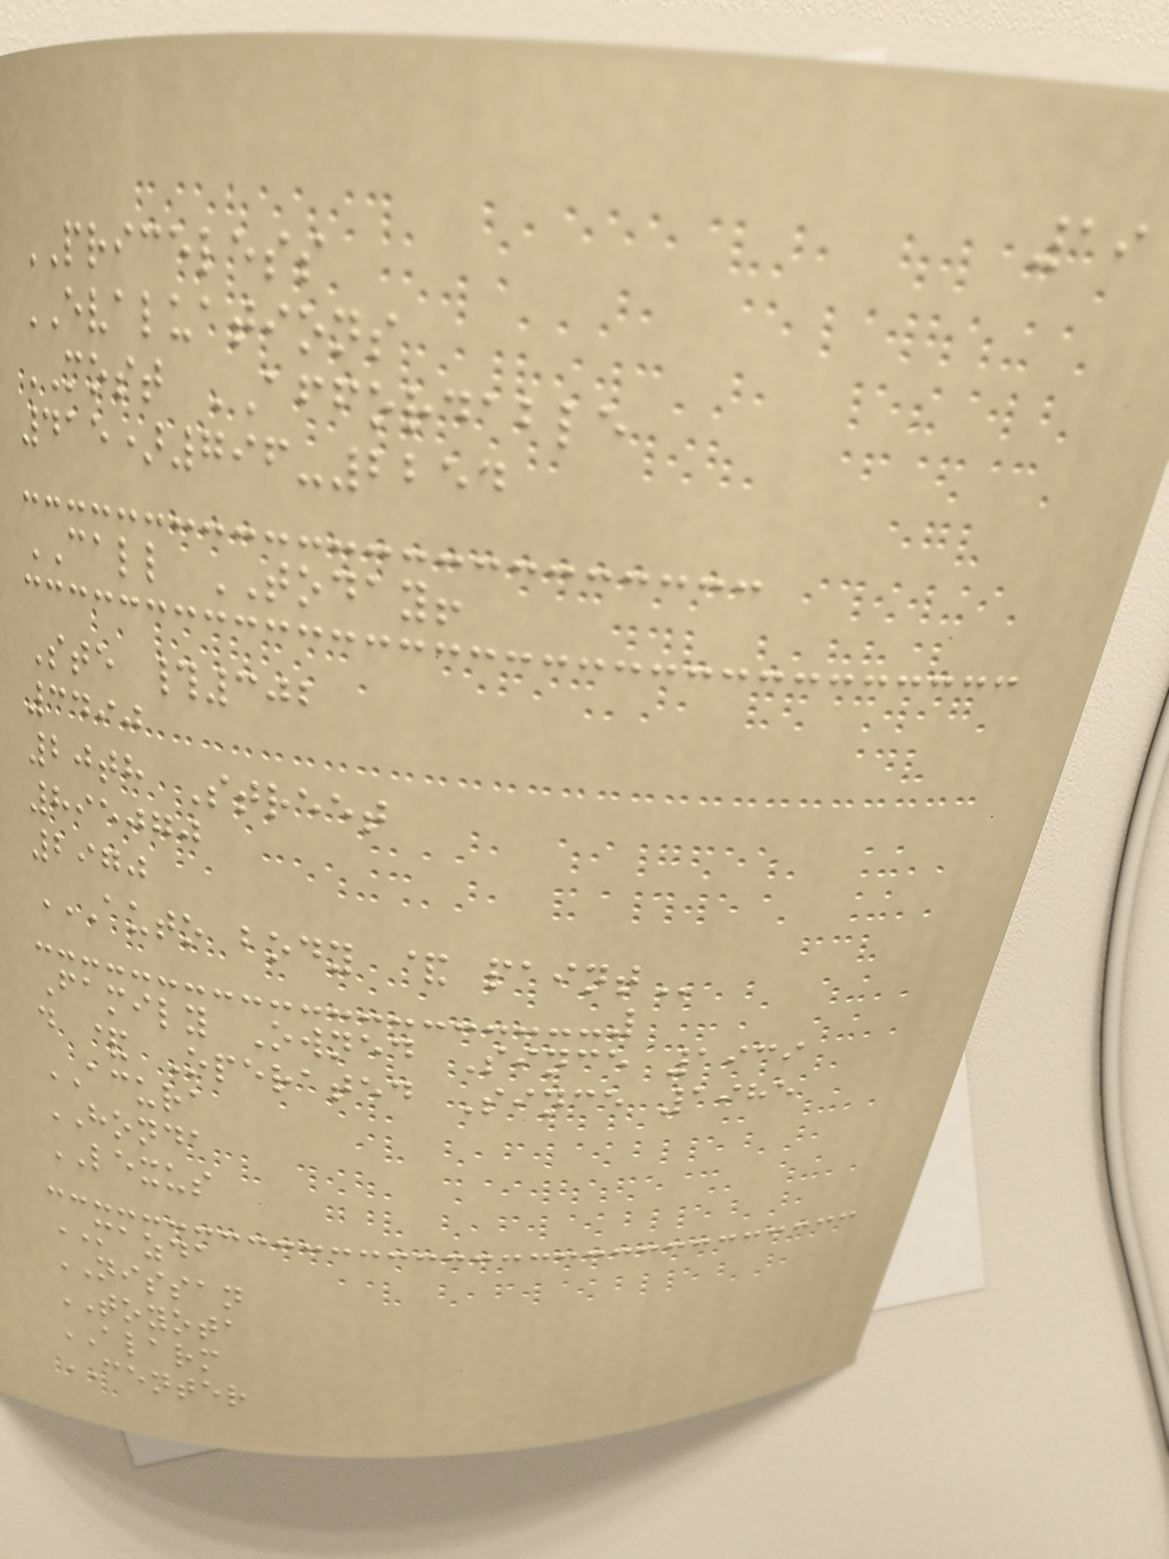19
PRICELESS
EVALUATIONS
MOST AFFORDABLE
415)796-2254
CALL TODAY!
Ste #302
3490
20th Street
895070
2970
AUTO BODY & PAINT
Family Owned Since 1939
d & Operated Since 1985
ACURA
HONDA
LEXUS
MAZDA
NISSAN
TOYOTA
ALARM
CENTER
